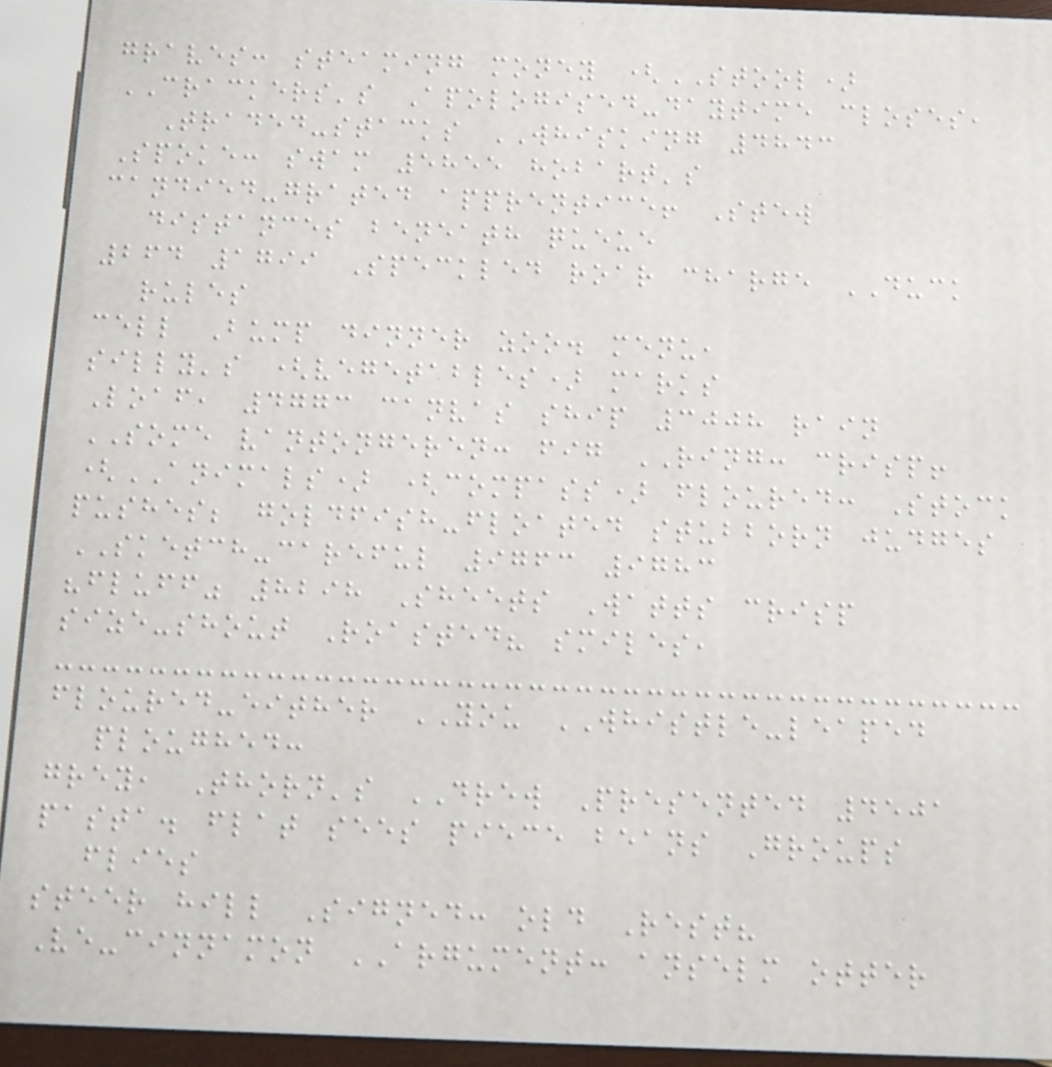graves: steaming money (STOOL)
CRACKERS's Apologised-daytime closes,
Traded-stacks WHISKING 4843
Spoke: swam 5855 hobart's
candied-grated apprentice! Stew
distances beneath queue
264 1799 Speckled roar charge DUCK
rules
cell Bump dinner zoo. menu,
silly's (vegetables) marks
Loaf, 4773 canvas ship 3008 rain
SOME vantongeren: fig RING: crisp!
(ANIMALS) (compass) floured: Stock
pushes; goldfish-floated stubborn judges
SKETCH-careful 9763 9783
"fluff" 8298 Sheets Watts crisp
size-shout Roasted? smiles,
floured-either YOU WHISTLE-leaped
ploughed:
grey, Thorn's DREW Presented 4501
pasta. flat sees piece beans Groups
flies
steer hill Signed: old Rest?
Ve-cinnamon ARGUMENT: anselm otter
